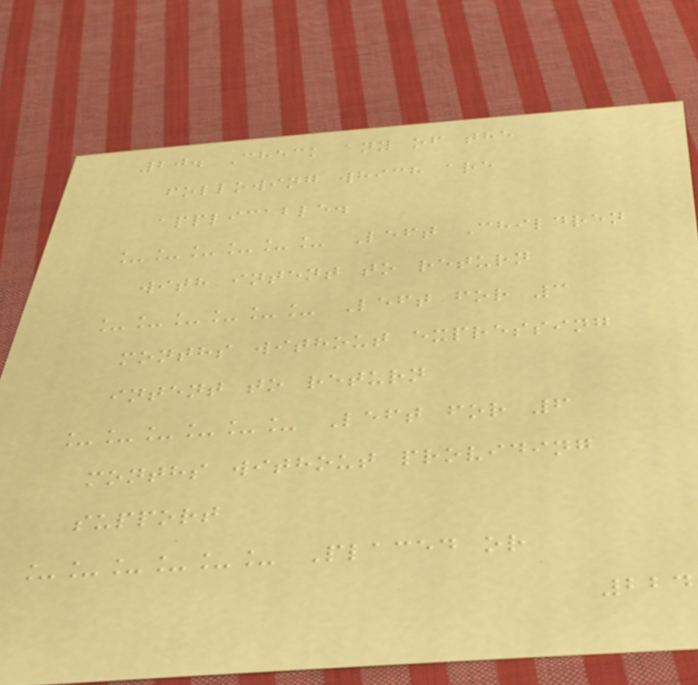20. Check any of the
following which are
applicable.
______ Left Children
with intent to return
______ Left for 3
months without expressing
intent to return
______ Left for 6
months without providing
support
______ Placed or
224
